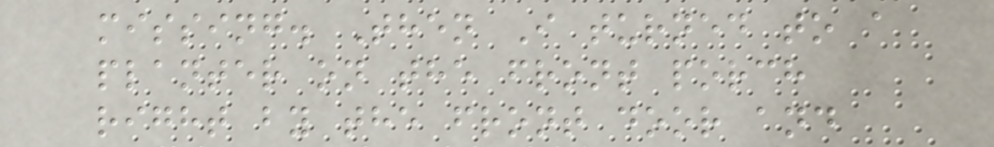missing. Then I turned to a
planter on the front porch
right by the front door and
